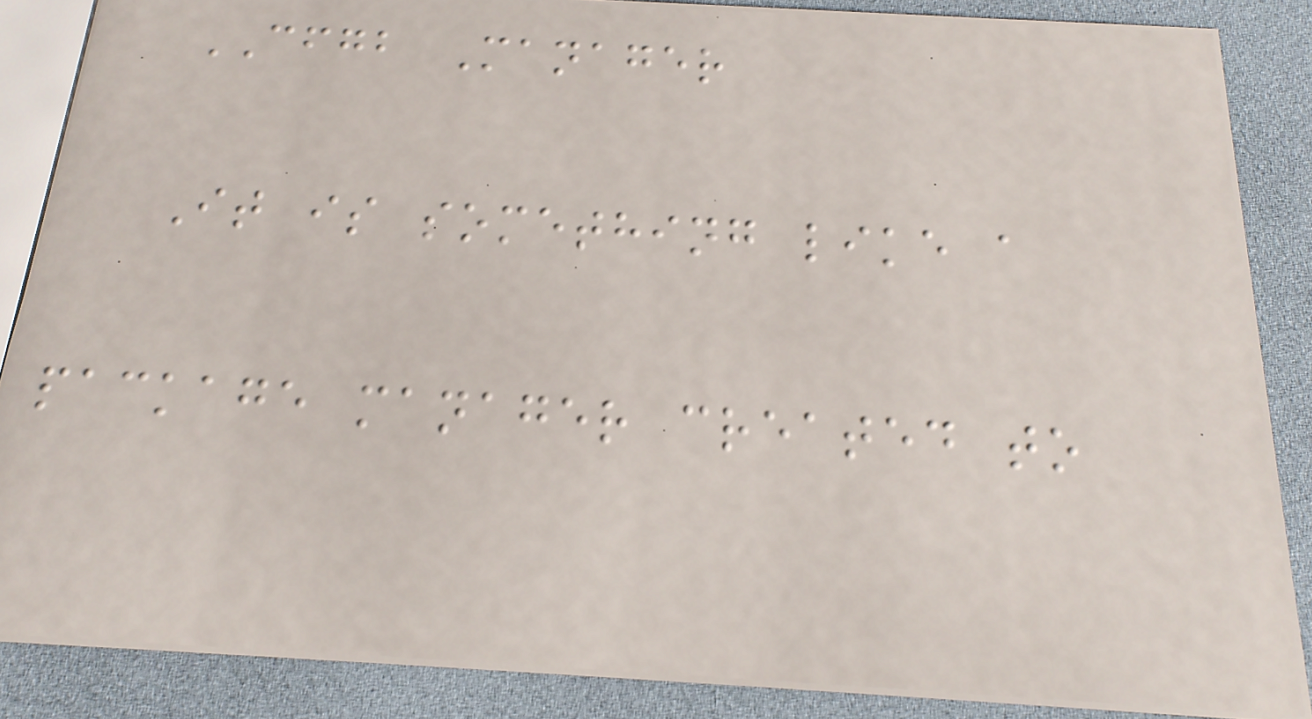CFGB Manager
It is something like a
package manager created to
